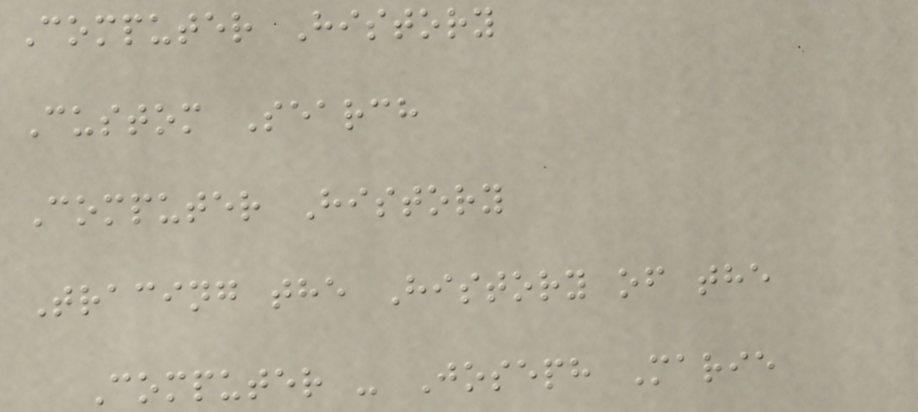Computer History
Custom Search
Computer History
Tracing the History of the
Computer - Joseph Marie
